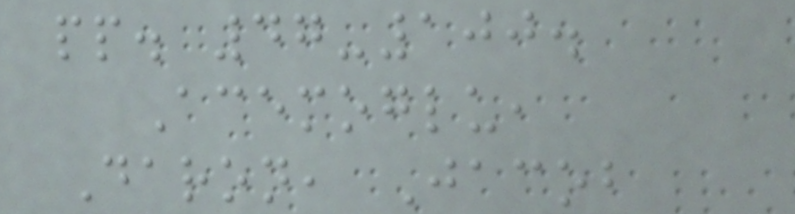pp. 47-100.
Acemoglu,
Daron, Jacob
